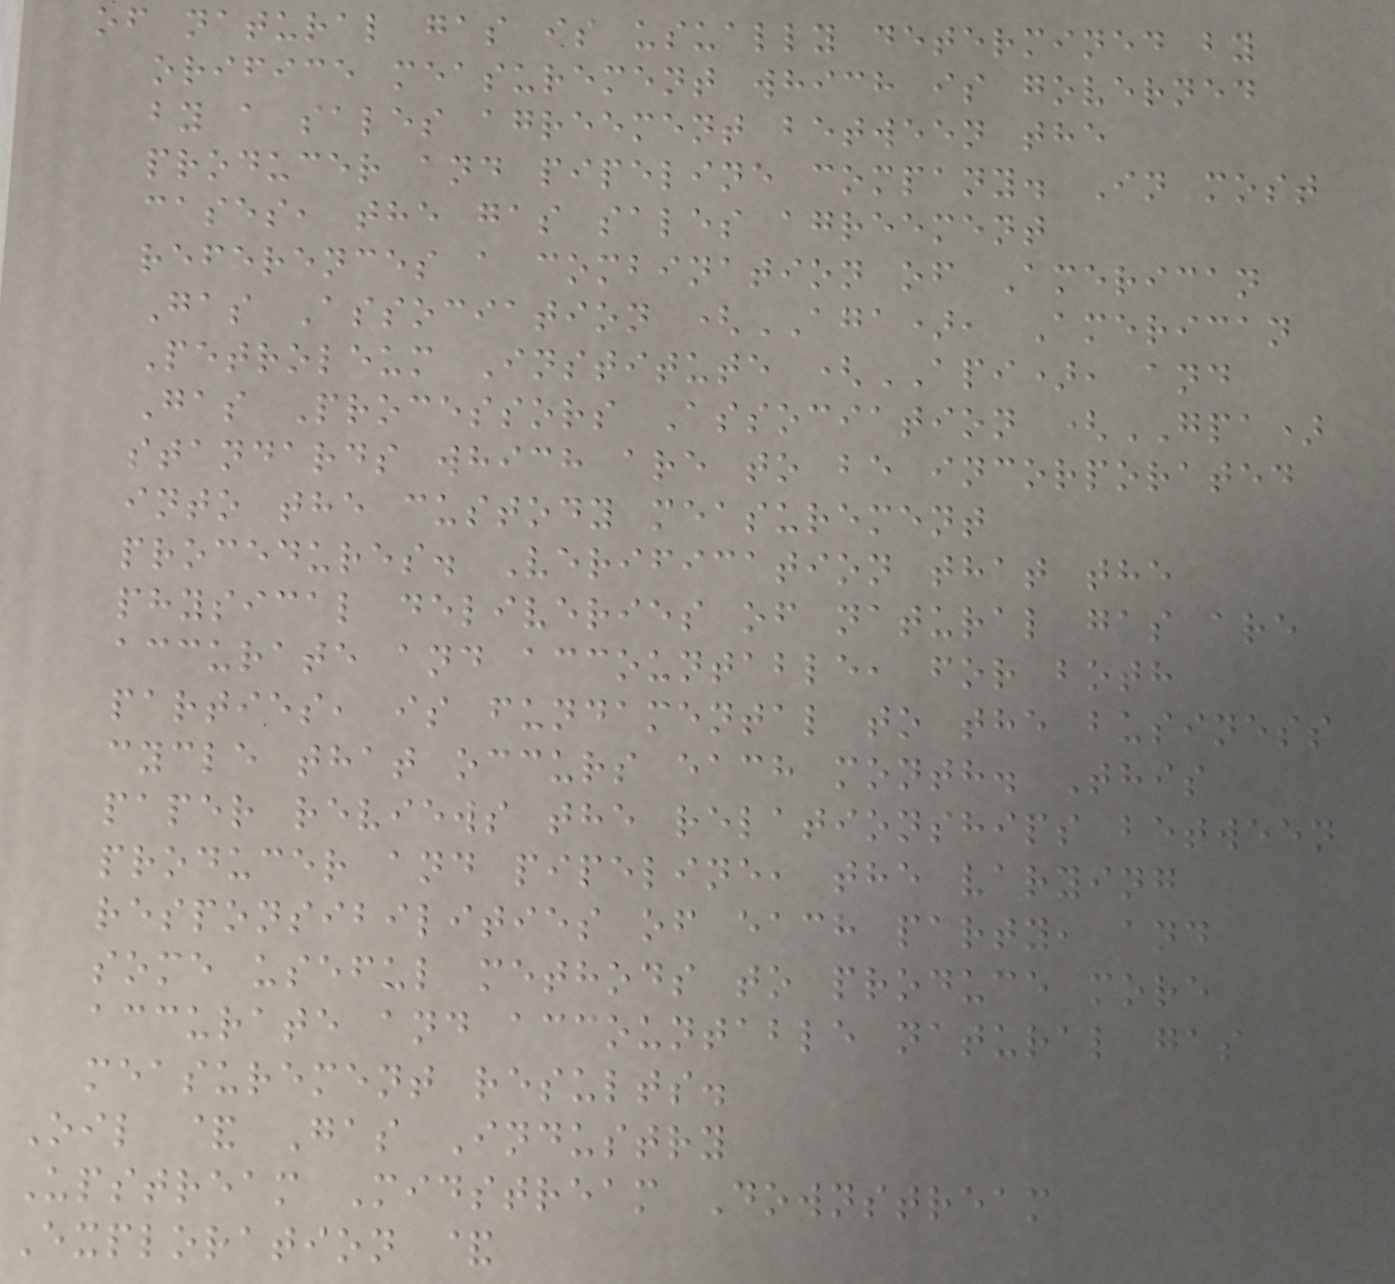of natural gas is usually determined by
orifice measurement which is governed
by a sales agreement between the
producer and pipeline company. In most
cases, the gas sales agreement
references a combination of American
Gas Association (AGA), American
Petroleum Institute (API), and
Gas Processors Association (GPA)
standards which are to be incorporated
into the custody measurement
procedures. Verification that the
physical deliveries of natural gas are
accurate and accountable, for both
parties, is fundamental to the business
cycle that occurs each month. This
paper reviews the relationships between
producer and pipeline, the varying
responsibilities of each party, and
some useful methods to produce more
accurate and accountable natural gas
measurement results.
Oil & Gas Industry
Upstream Midstream Downstream
Exploration &
